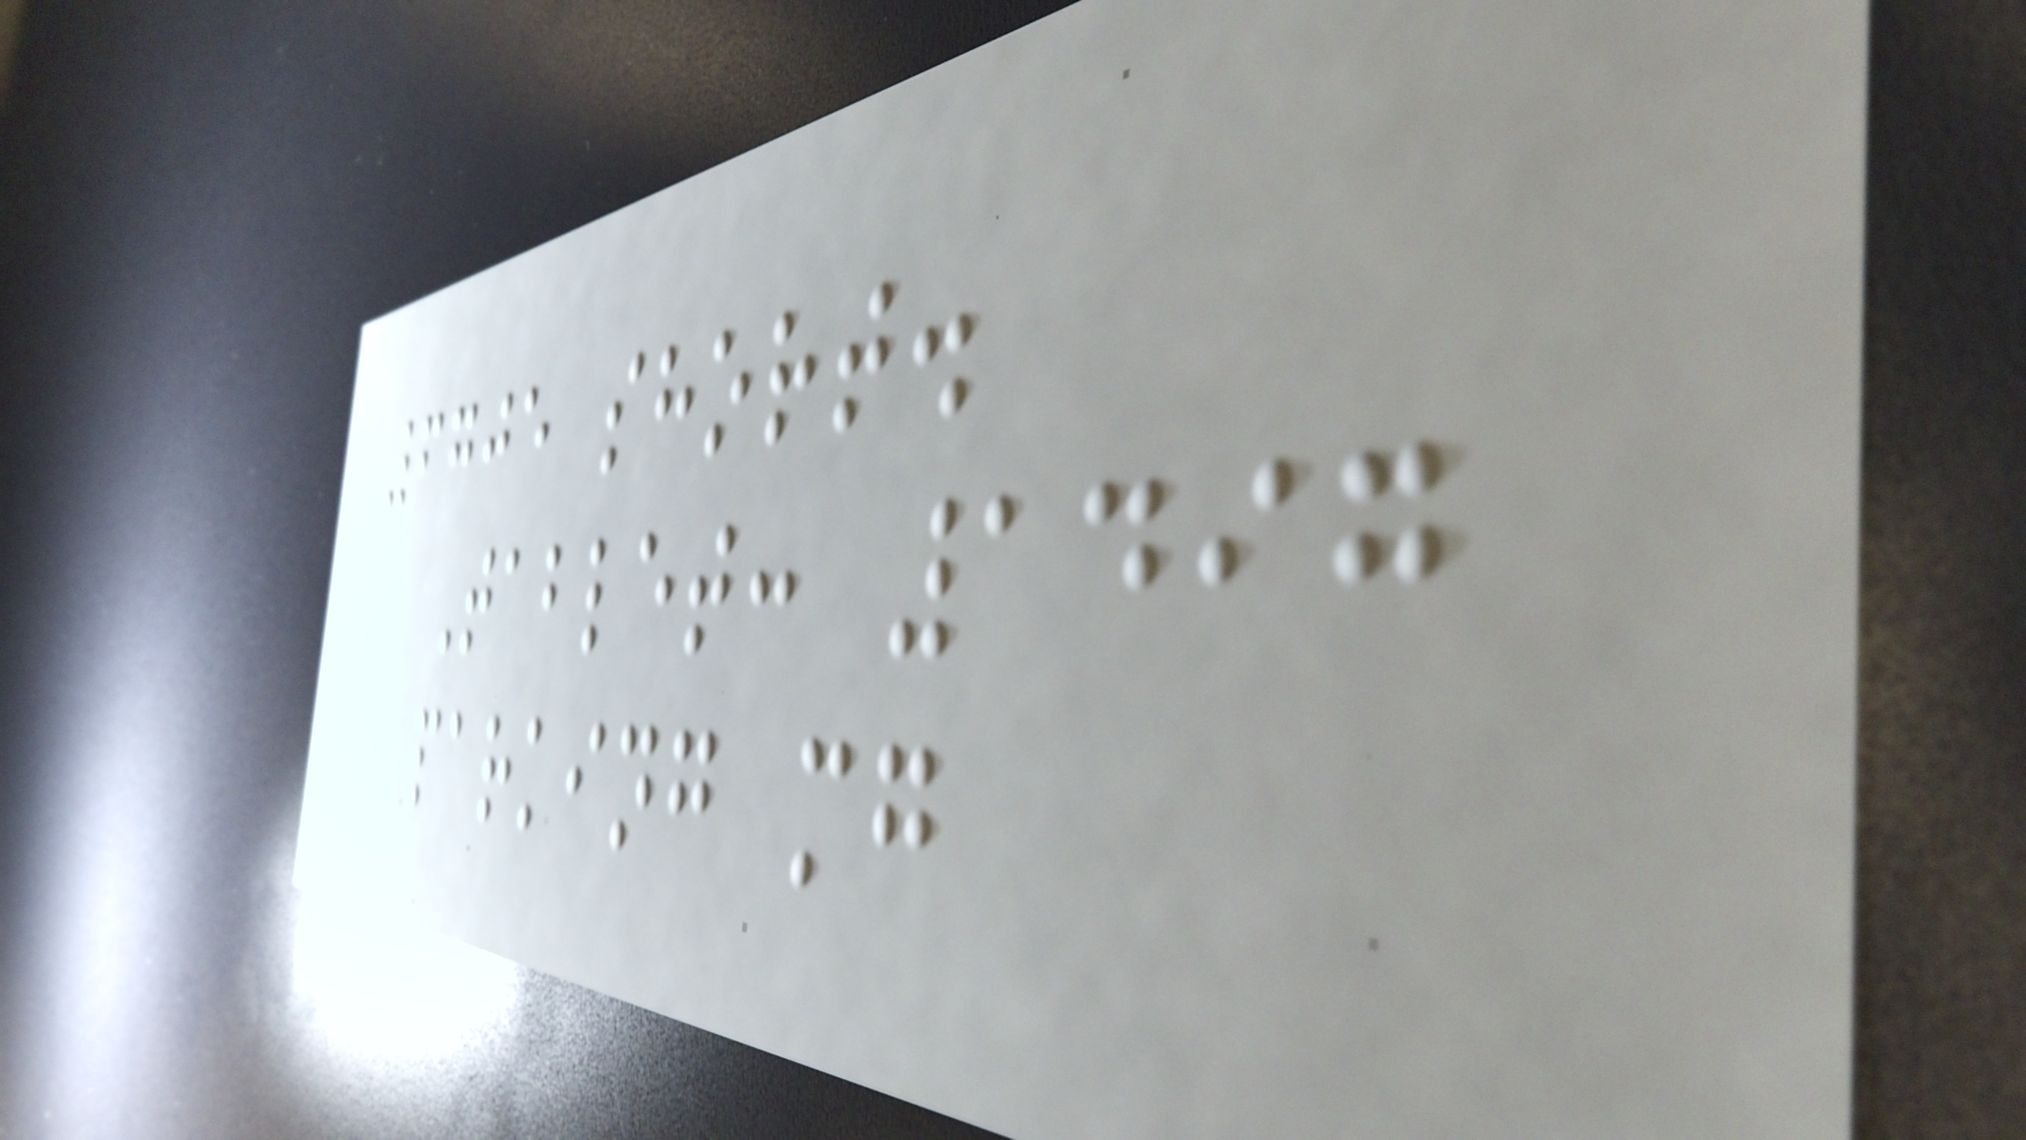6705 short.
Tablet: 1497
parking mg
